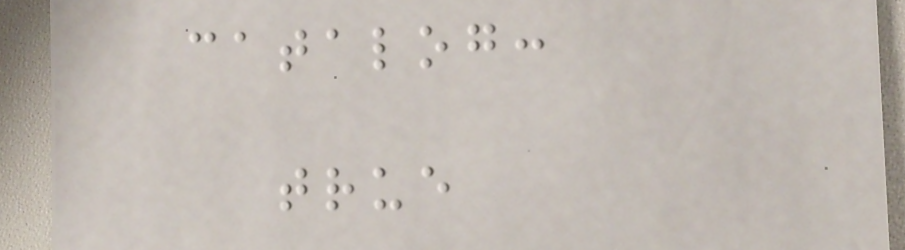catalog:
true
